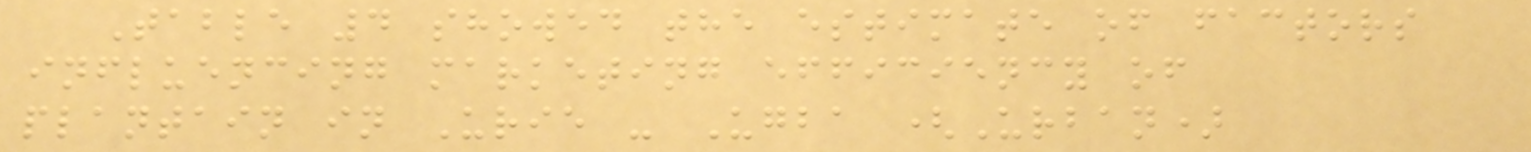Table 4 showed the estimate of factors
influencing marketing efficiency of
plantain in Urie - Ugba (Urban)
